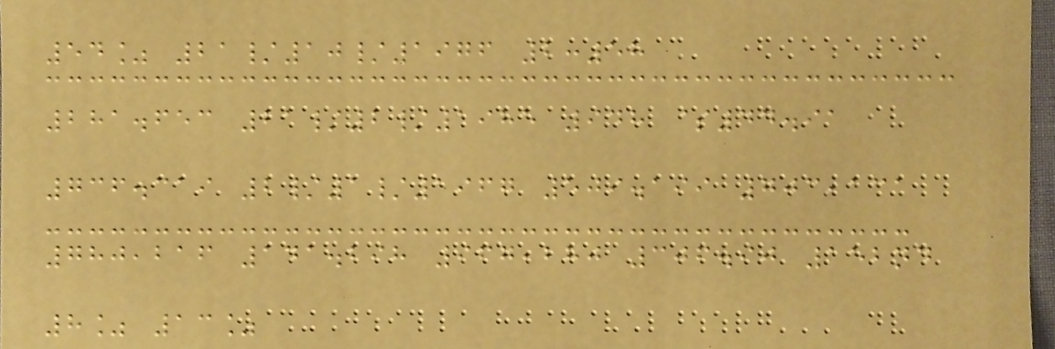54% 21/10/1976 2:58
281.653 21/2/1985 948 $44.91
736.319 2/1/1967 509.199 703,131
780,216 141.298 967,280 306.90 152nd
8% 13%
